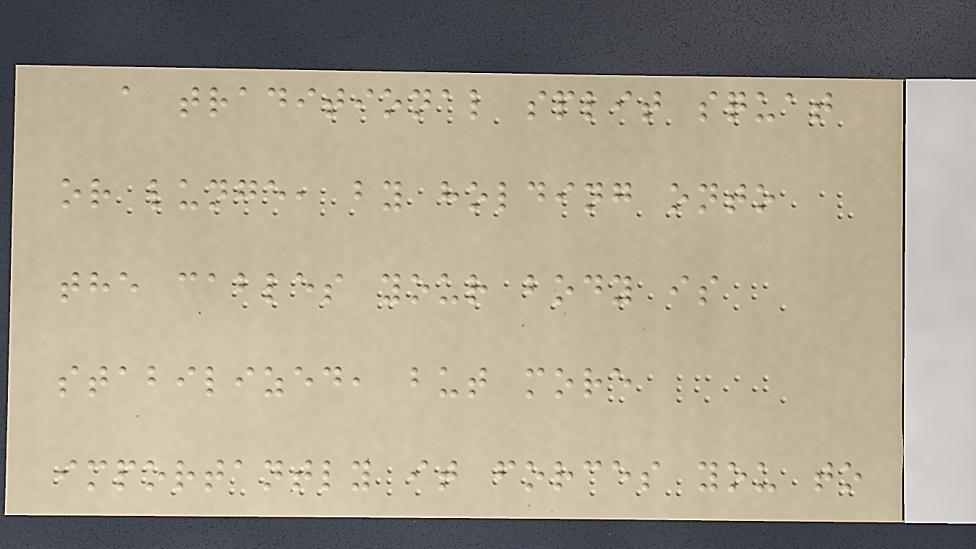a traditional split squat
or lunge, by holding onto
the cables your body is
stabilized, but more
importantly it forces you to
